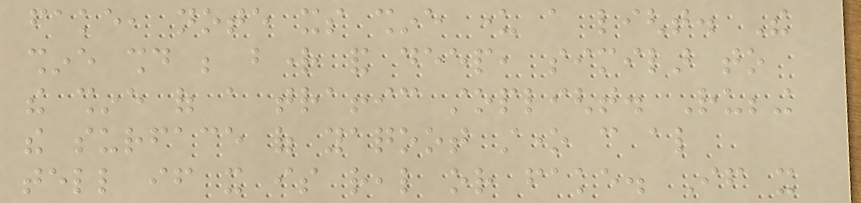fake, note its shine under a light. The
shine should be bright and deep, similar to
the shine of a traffic stoplight. Rubbing
the surface of yaqoot stone can also
tell if it is real or fake. If it
